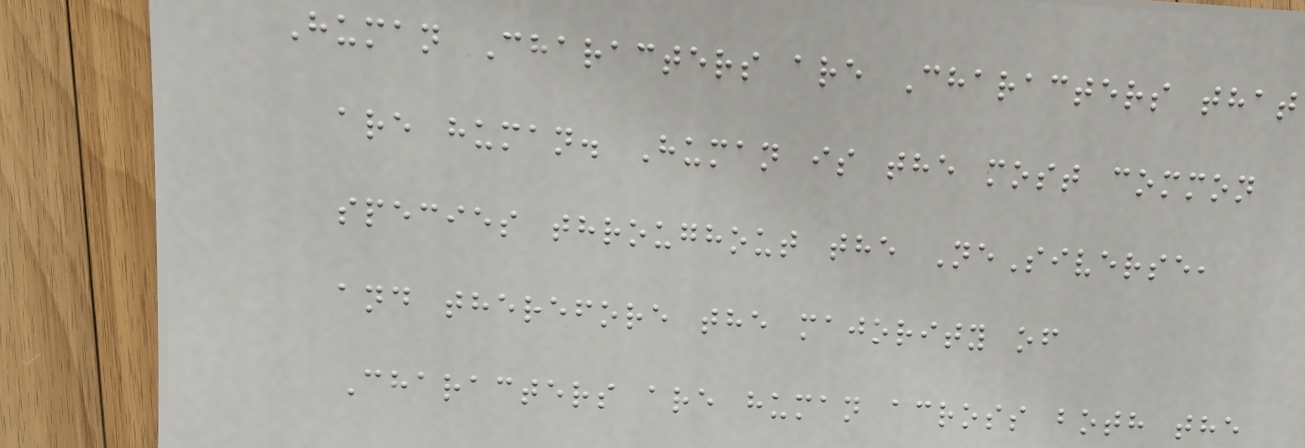Human Characters are Characters that
are human. Human is the most common
species throughout the NeSiverse,
and therefore the majority of
Characters are human across both the
